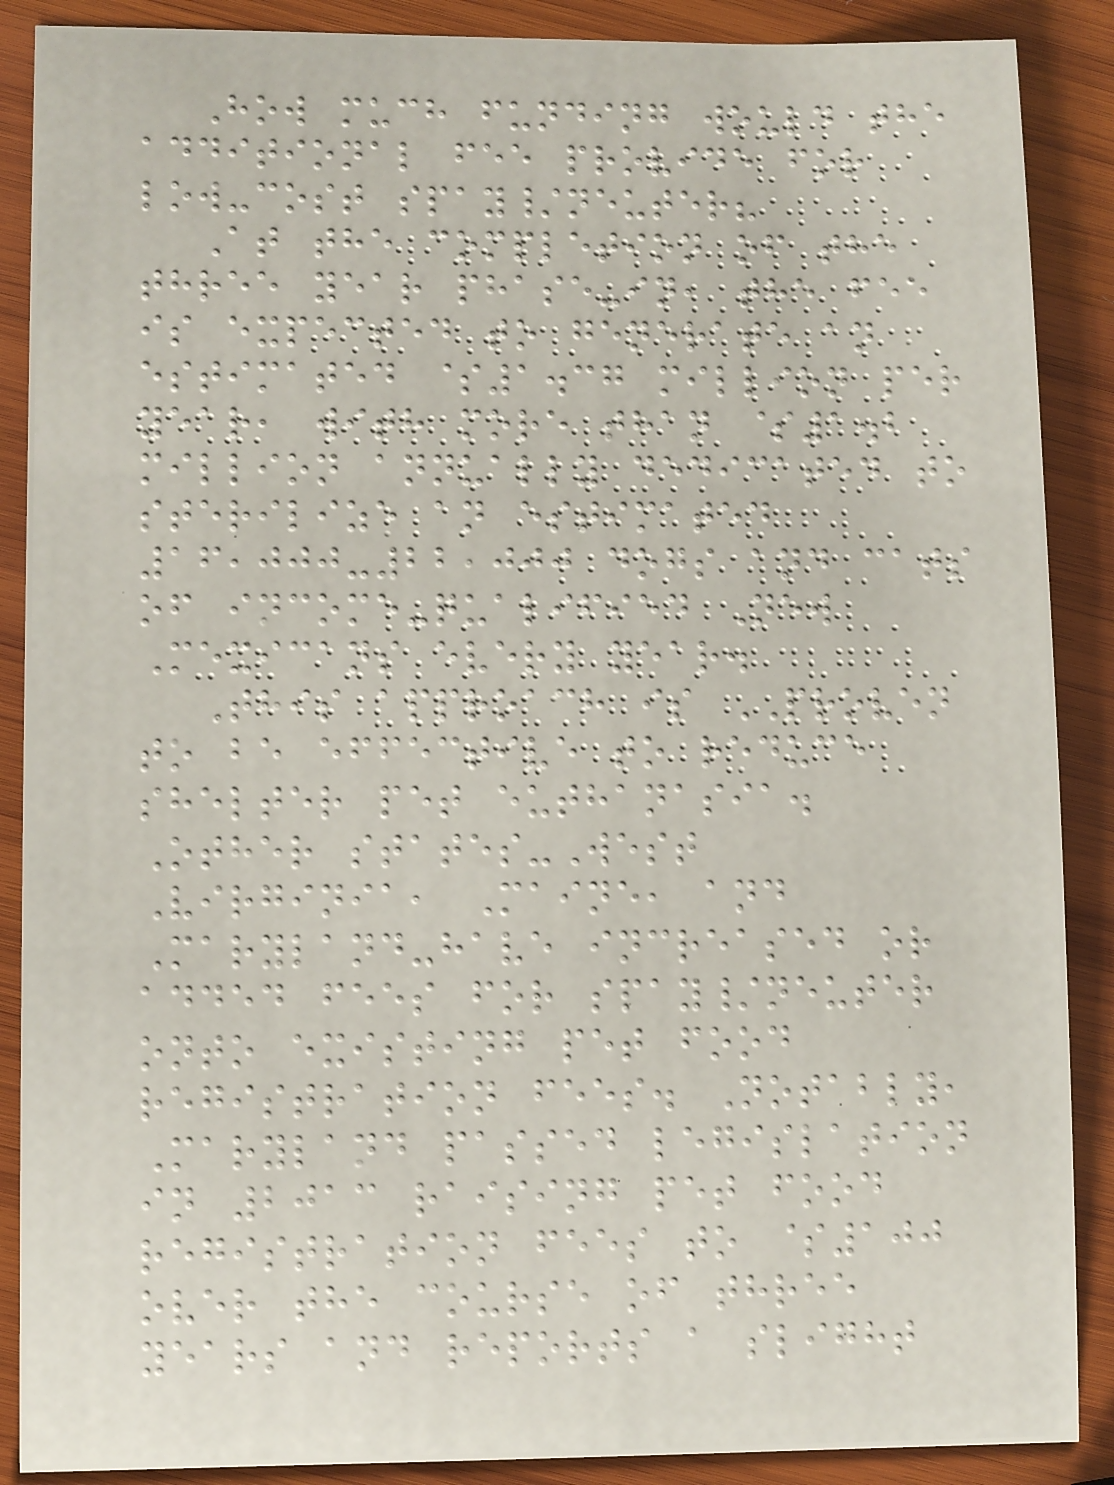How much funding would the
additional fee provide for
low-cost spay/neuter?
At the completion of the
three year phase-in, the fee
is expected to generate an
estimated $1.37 million per
year, with more than $1.2
million annually dedicated to
sterilize an estimated
16,000-22,000 dogs and cats
of income-qualified New
Mexicans every year.
This approach is PROVEN
to be effective to reduce
shelter pet euthanasia.
Other states-West
Virginia, Maine, and
Maryland-have increased or
added fees for spay/neuter
onto existing pet food
registration fees. Notably,
Maryland passed legislation
in 2013 raising pet food
registration fees to $100
over the course of three
years and reports a slight
